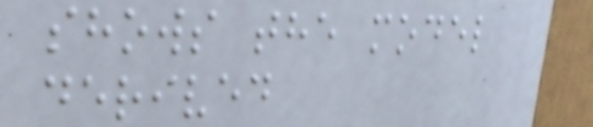shows the model
derived
